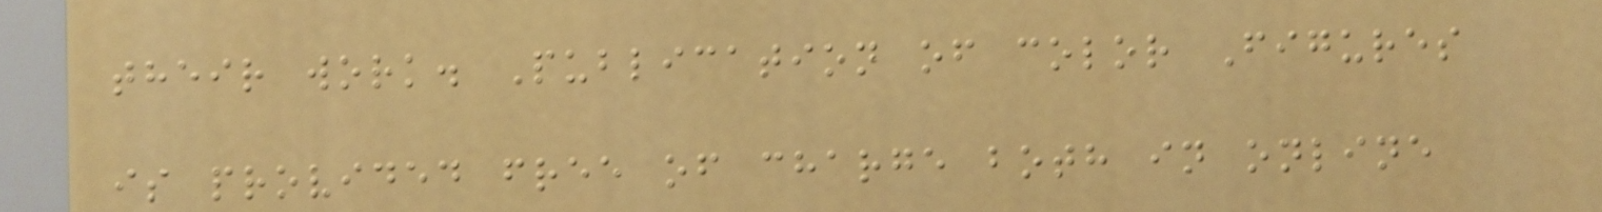their work. Publication of color Figures
is provided free of charge both in online
